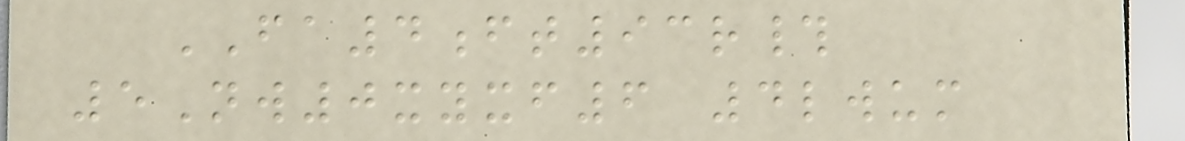FA4ft93r#
5Nw0xyxf6 4lwum
